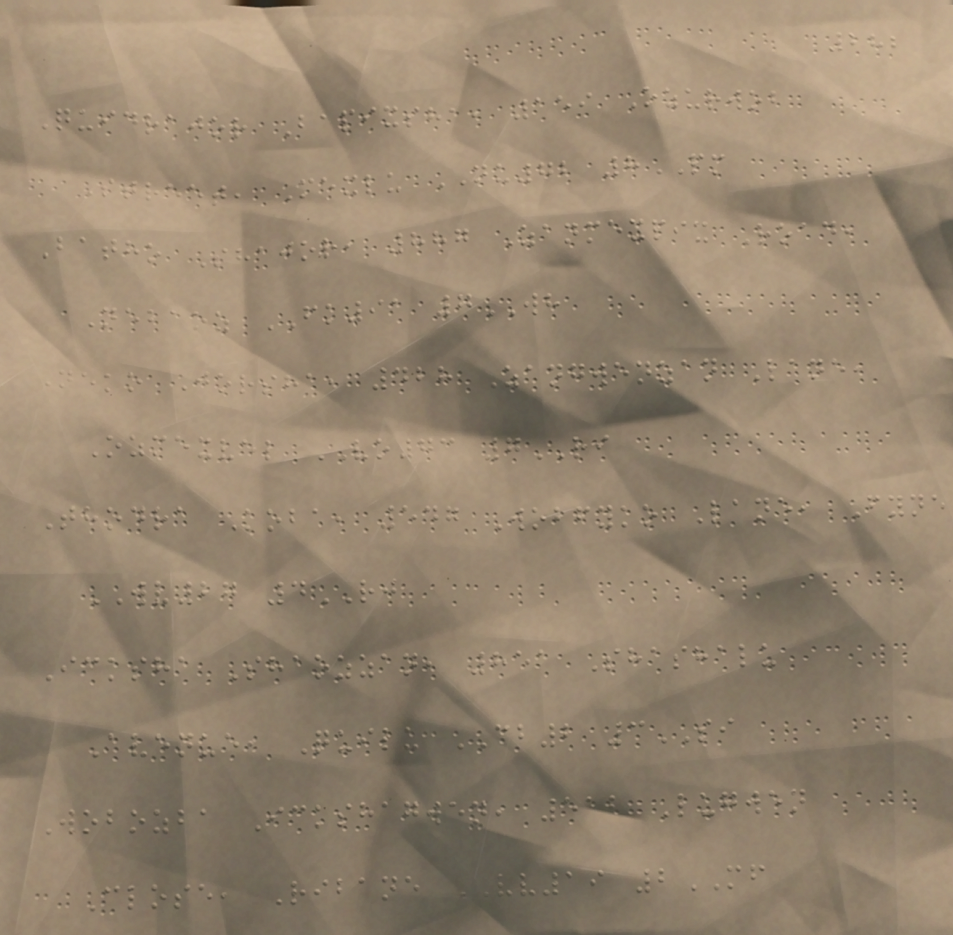282
Quidrajor Bapixsha, 159 Ozurwob
Street, Mexlu NU72 8PM
Batho Shajor, 887 Zanmexpix Road,
Nebaoz FK91 7WH
Neko Jorsha, 428 Zangwenzan Lane,
Ozmexvel VO73 7RI
Thodra Koba, 547 Wobfyko Lane, Fyne
WV27 4RJ
Icksha Shaozzan, 851 Shashalu
Avenue, Quilu CB2 3SI
Wobozba Ickshagwen, 512 Lugwen
Close, Ribane VV19 2MF
